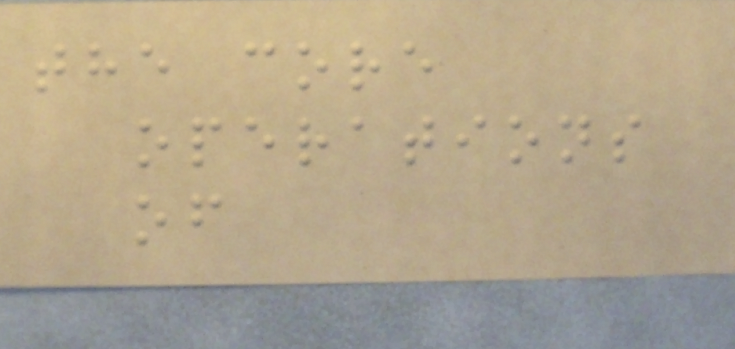the core
operations
of
